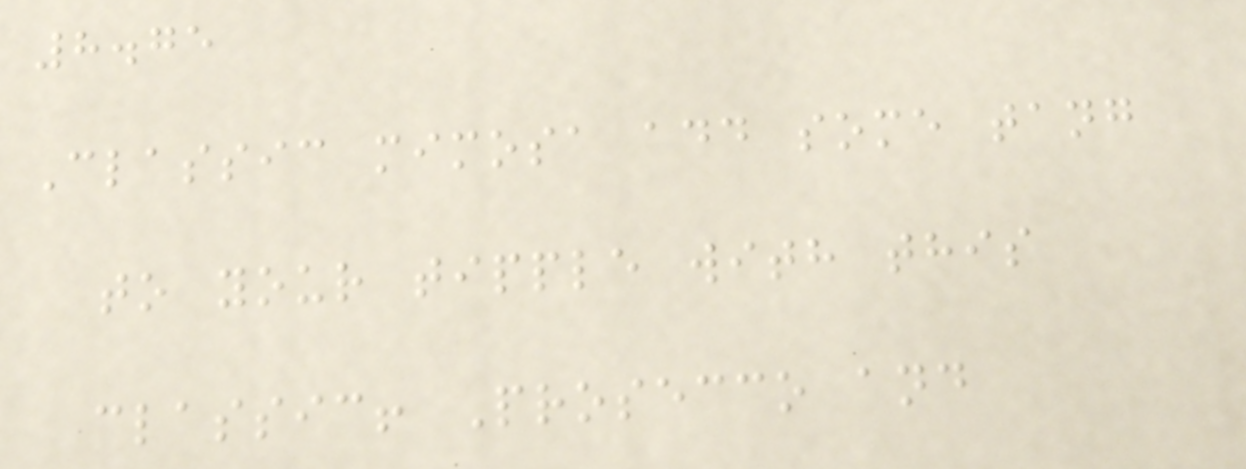8.75
Classic mimosa add some tang
to your tipple with this
classic! Prosecco and
